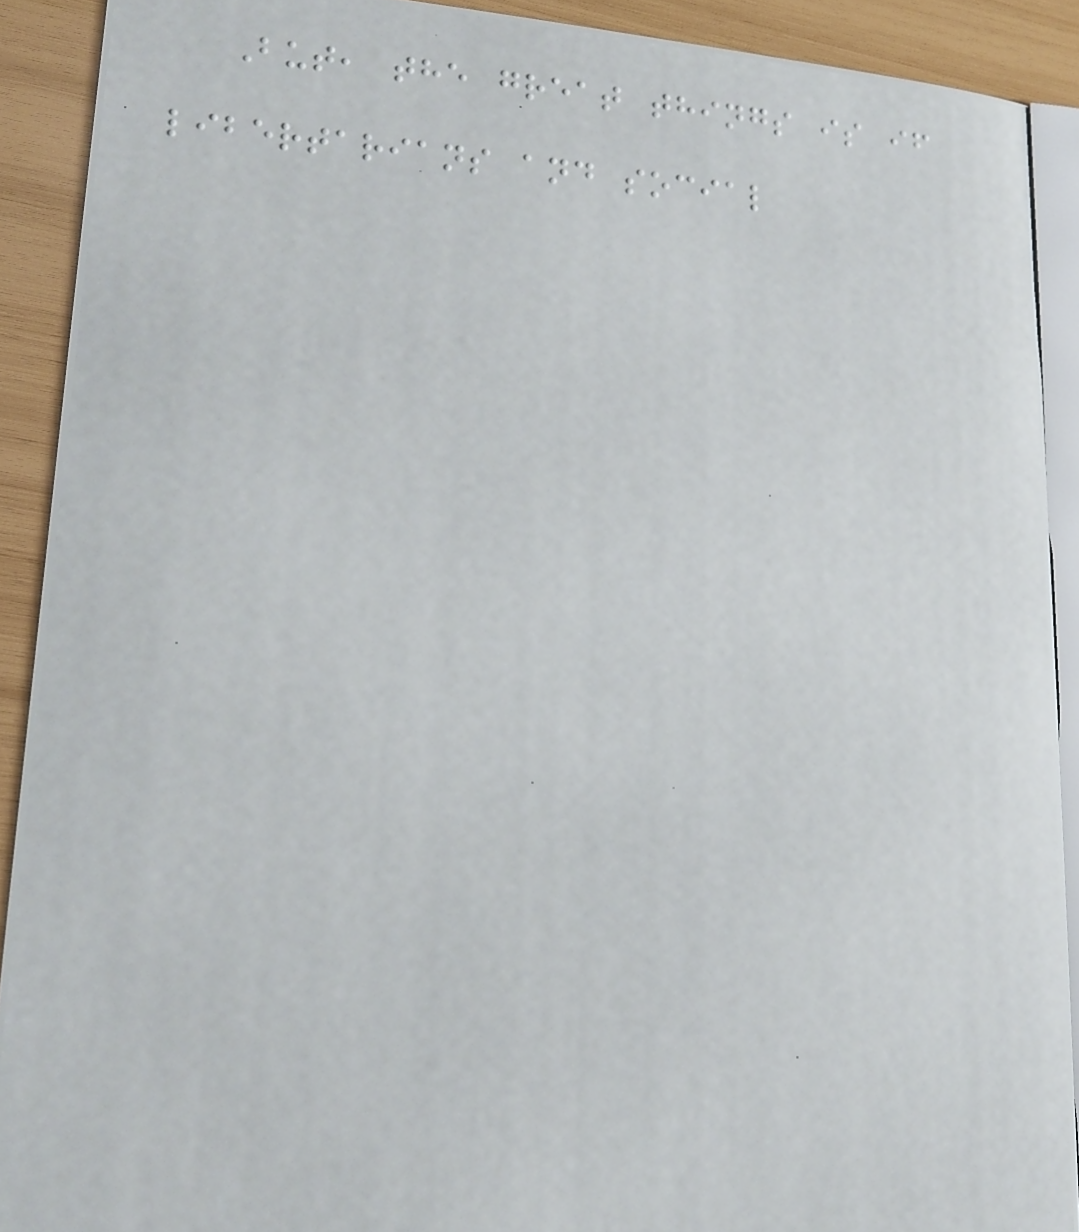But, the great things is if
libertarians and social
